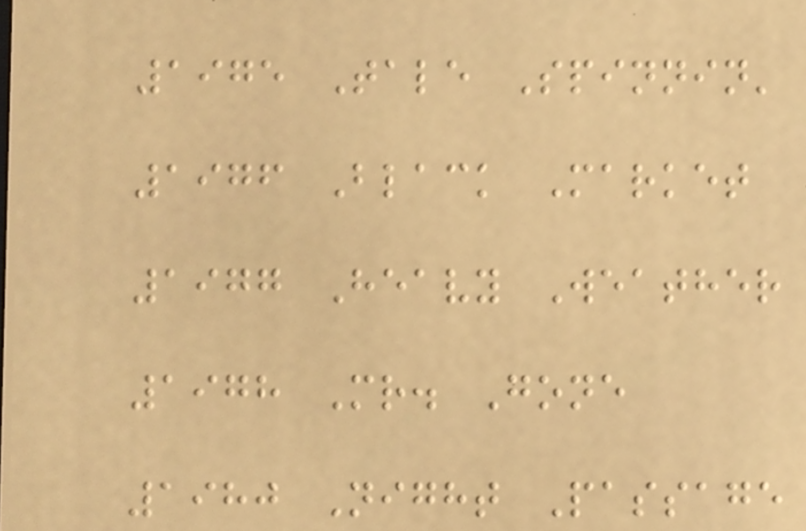1975 Tale Spinnin'
1976 Black Market
1977 Heavy Weather
1978 Mr. Gone
1980 Night Passage
